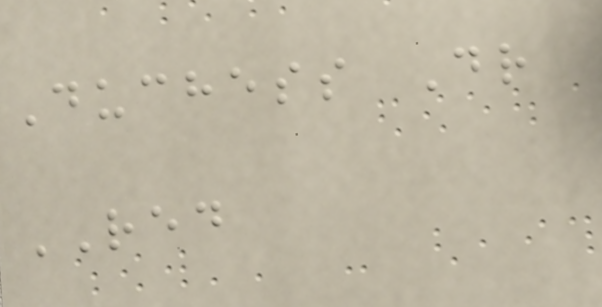Duchess Dr
RED
